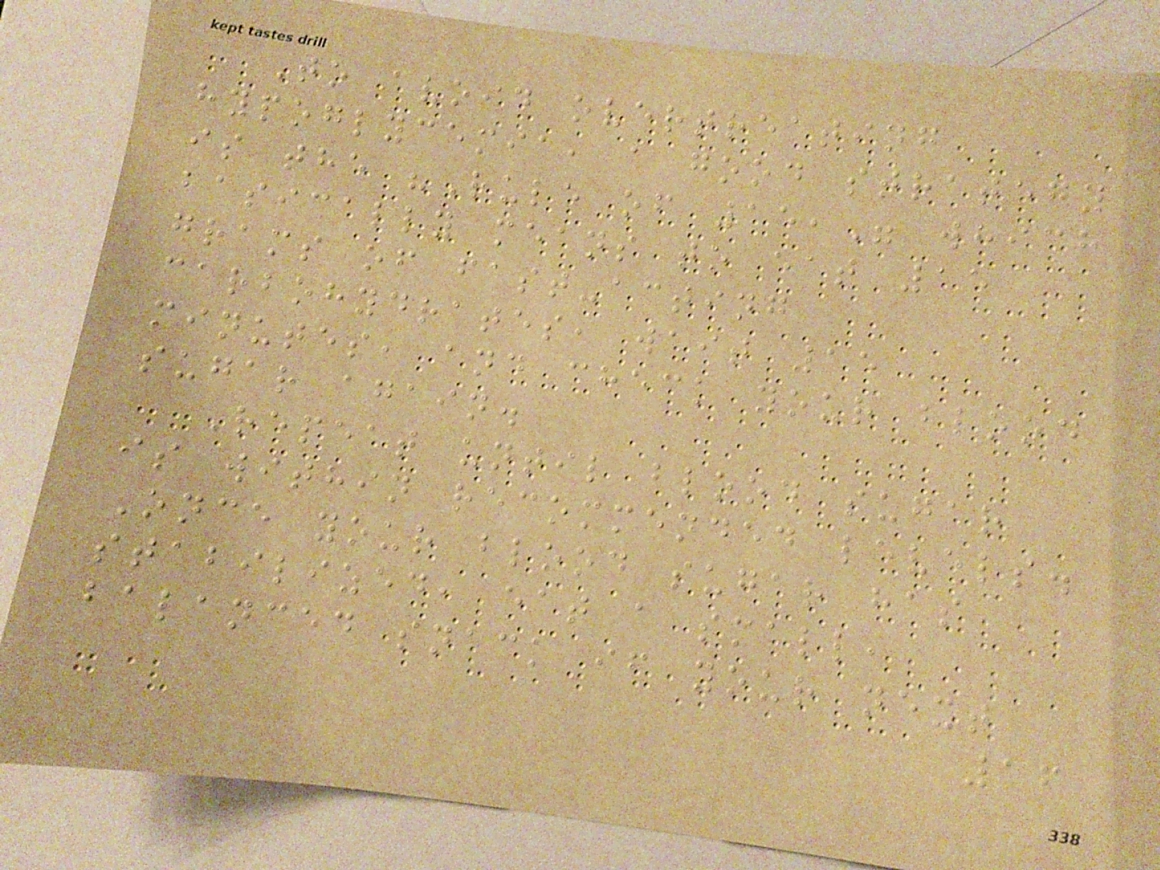To avoid overtreating
hypoglycemia, a good strategy
is the "Rule of 15," which
basically means to eat 15
grams of fast-acting
carbohydrates, wait 15
minutes, and check your blood
sugar again.
Repeat until blood sugar
is within recommended levels.
Once your blood sugar has
stabilized, eat a small,
balanced snack if your next
16
